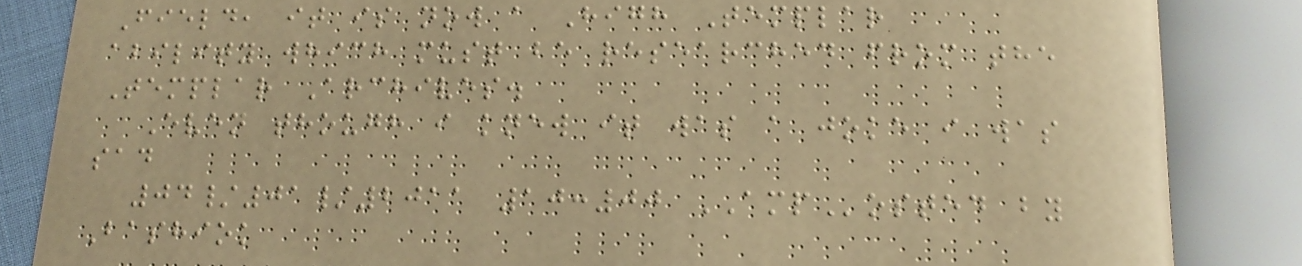Field, it is now a High Templar
ability which must be researched from the
Templar Archives.
Even though i knew it was a joke i was
sad
04/01/2011 10:00 AMPosted by
Bashiok
